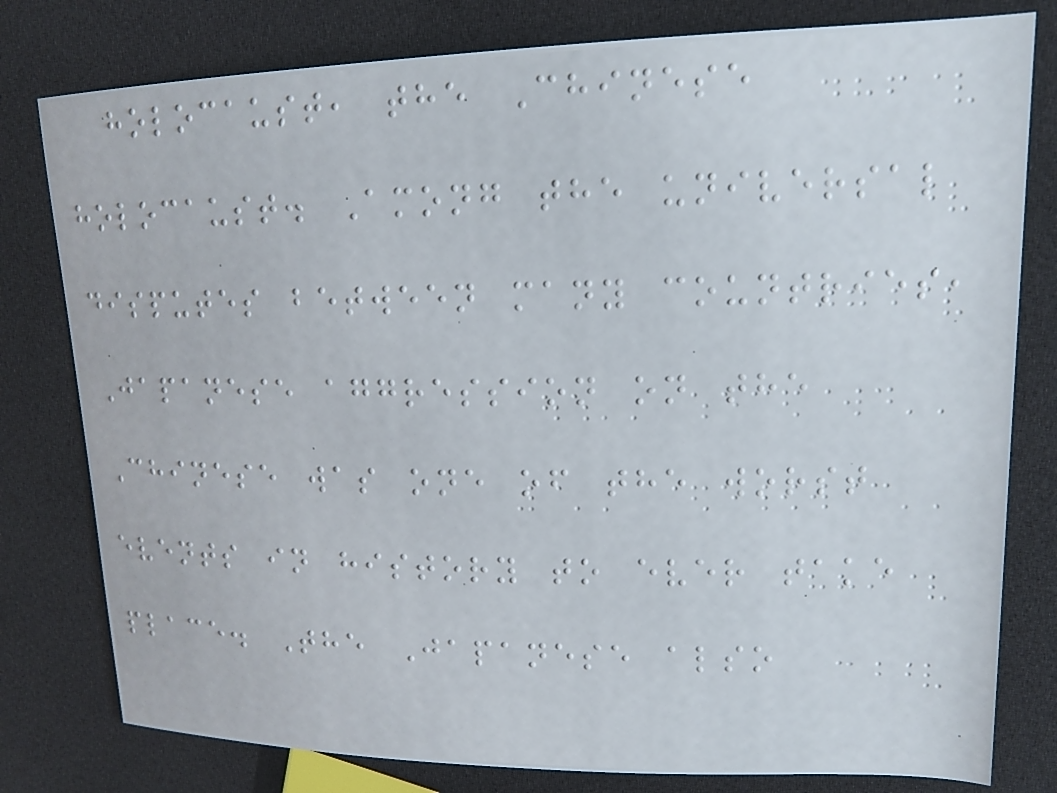holocaust, the Chinese
holocaust. Among the universal
disputes between many countries,
Japanese aggression on the
Chinese was one of the worst
events in history to ever take
place. The Japanese also
